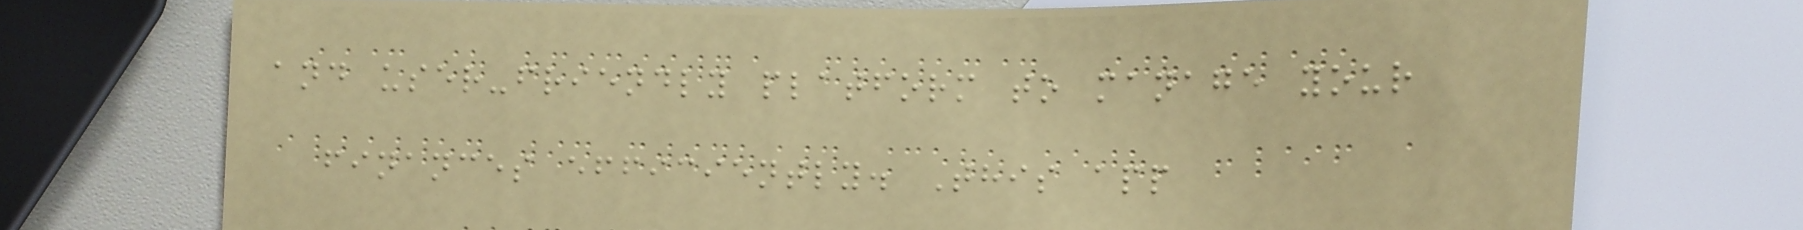and user-friendly platform to manage your
finances efficiently. This app
